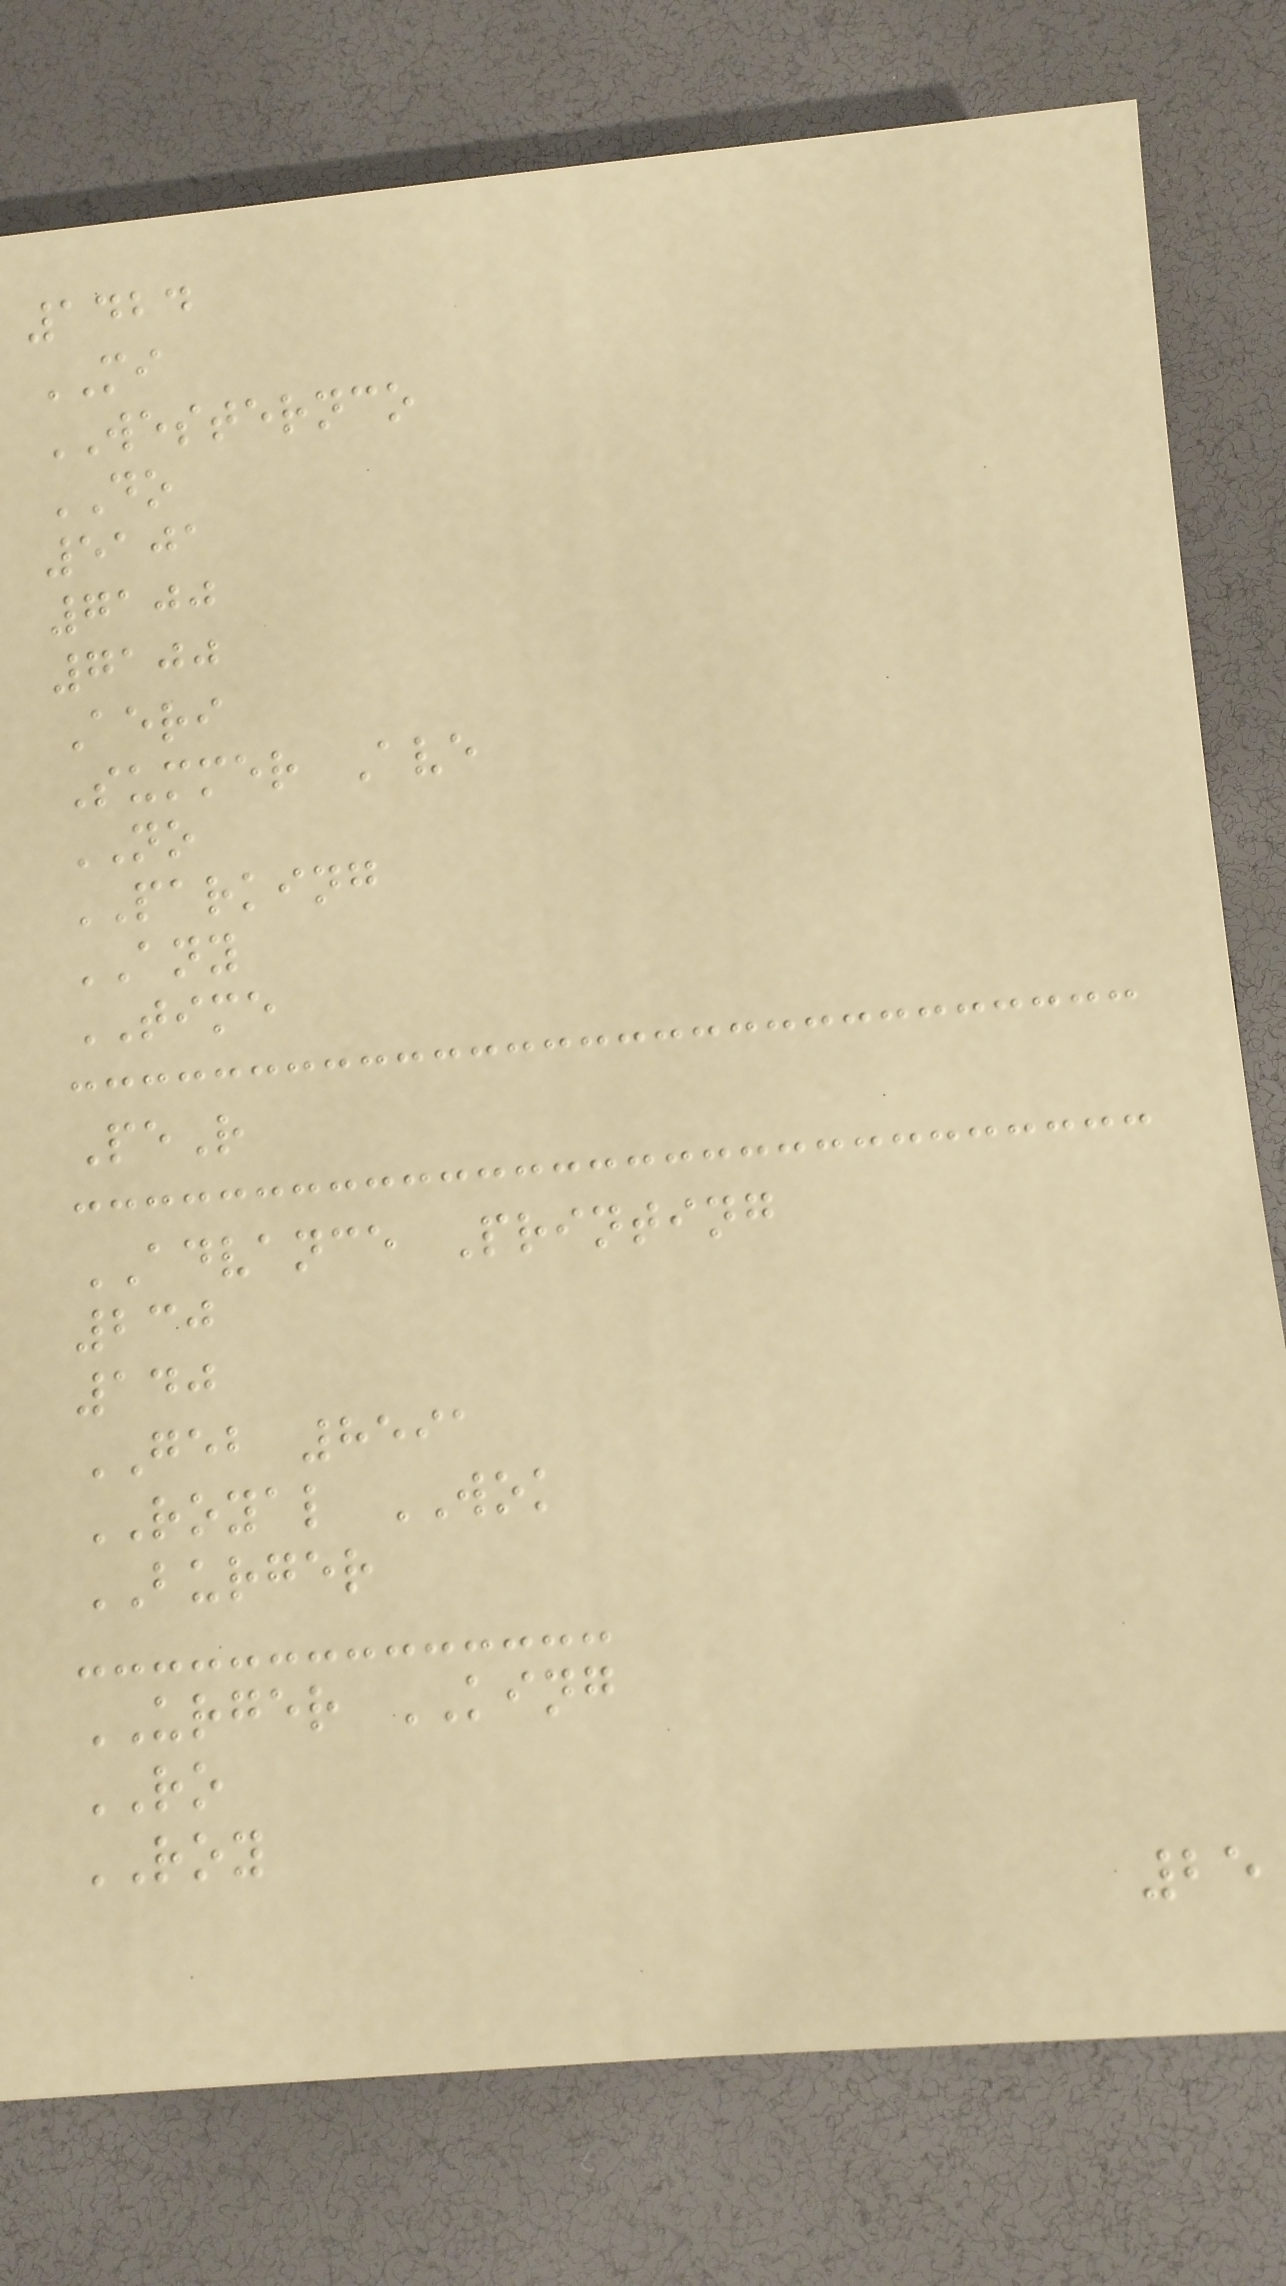1424
MI
WESTERNCO
DO
5101
7100
7100
Aeri
Summer Ave
NO
PARKING
ANY
TIME
PeR
ADVANCE Printing
230
140
GEB 8591
ROYAL WOK
BURGER
URGER KING
RO
ROY
25
